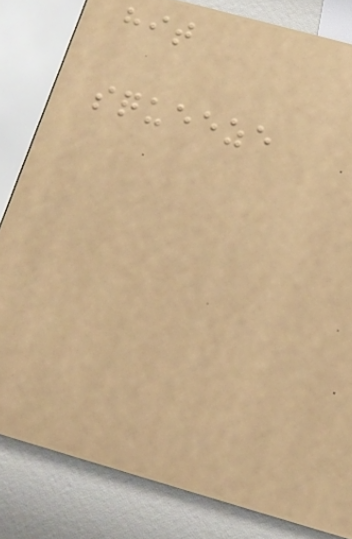hit
squeeze
